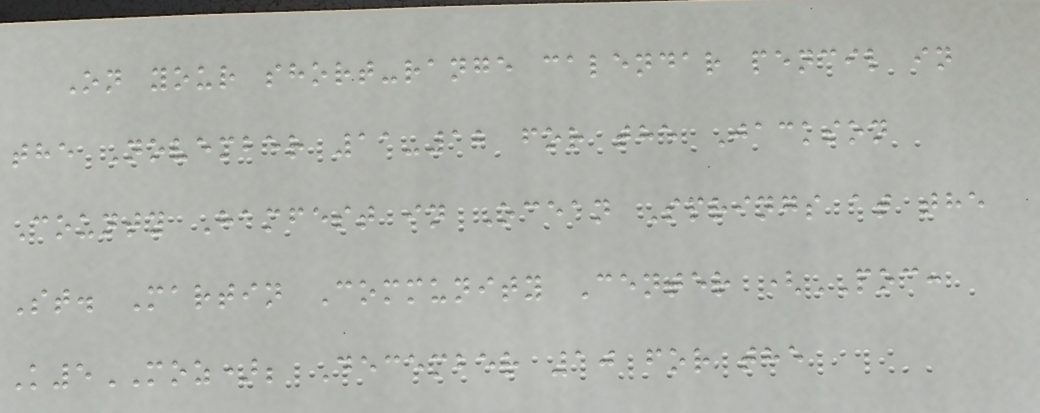On your short-range calendar pencil in
the November 11-12 for the Jackson
County Hamfest in Ocean Springs at the
St. Martin Community Center (POC:
K5MOZ); December 10 for the
